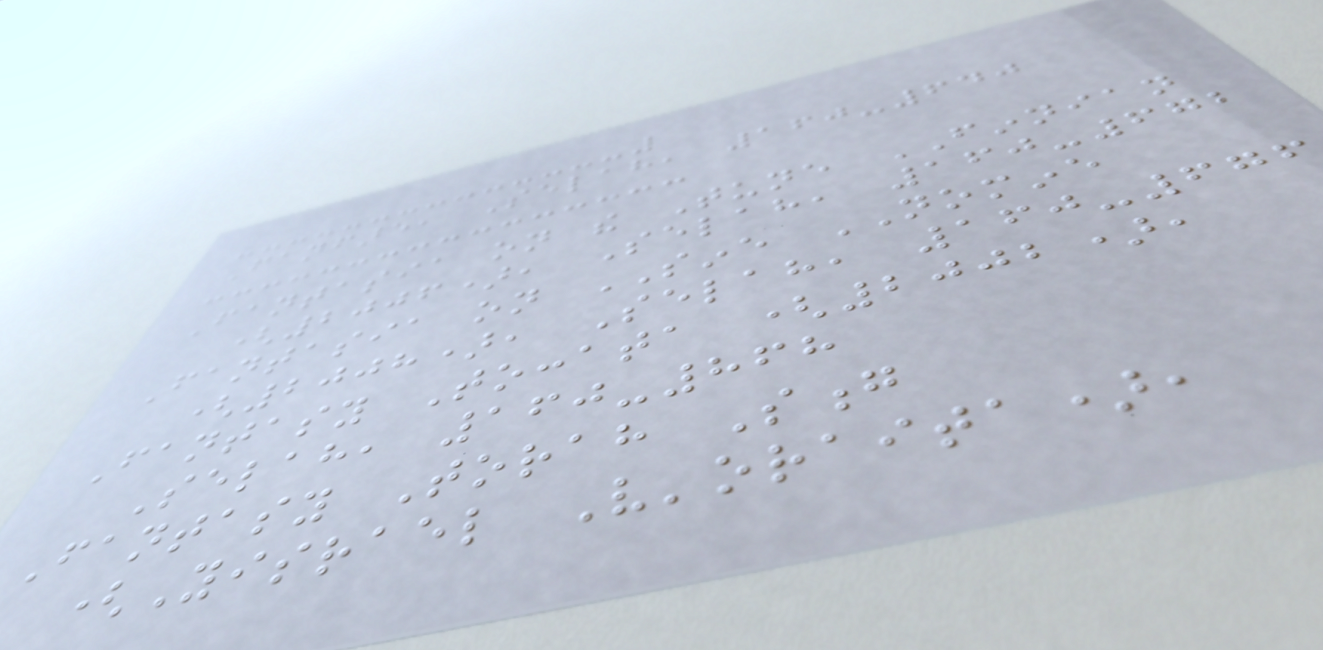Fanfare, Selah, 160-640
Fantasia on the Tune FINNIAN
(2006), Selah, 160-672
Fantasia on SINE NOMINE
(2008), Selah, 160-676
Fantasy Toccata (2002),
Selah, 160-868
Fantasy Torah Song
(Yisrael V'oraita),
